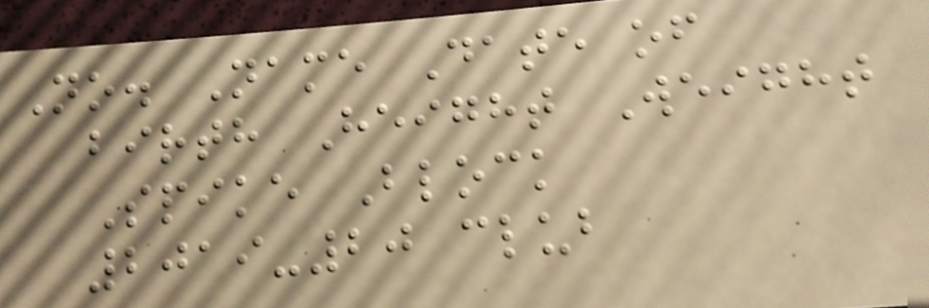No. Name Date of
birth Height Weight
Spike Block
2019-20 club
